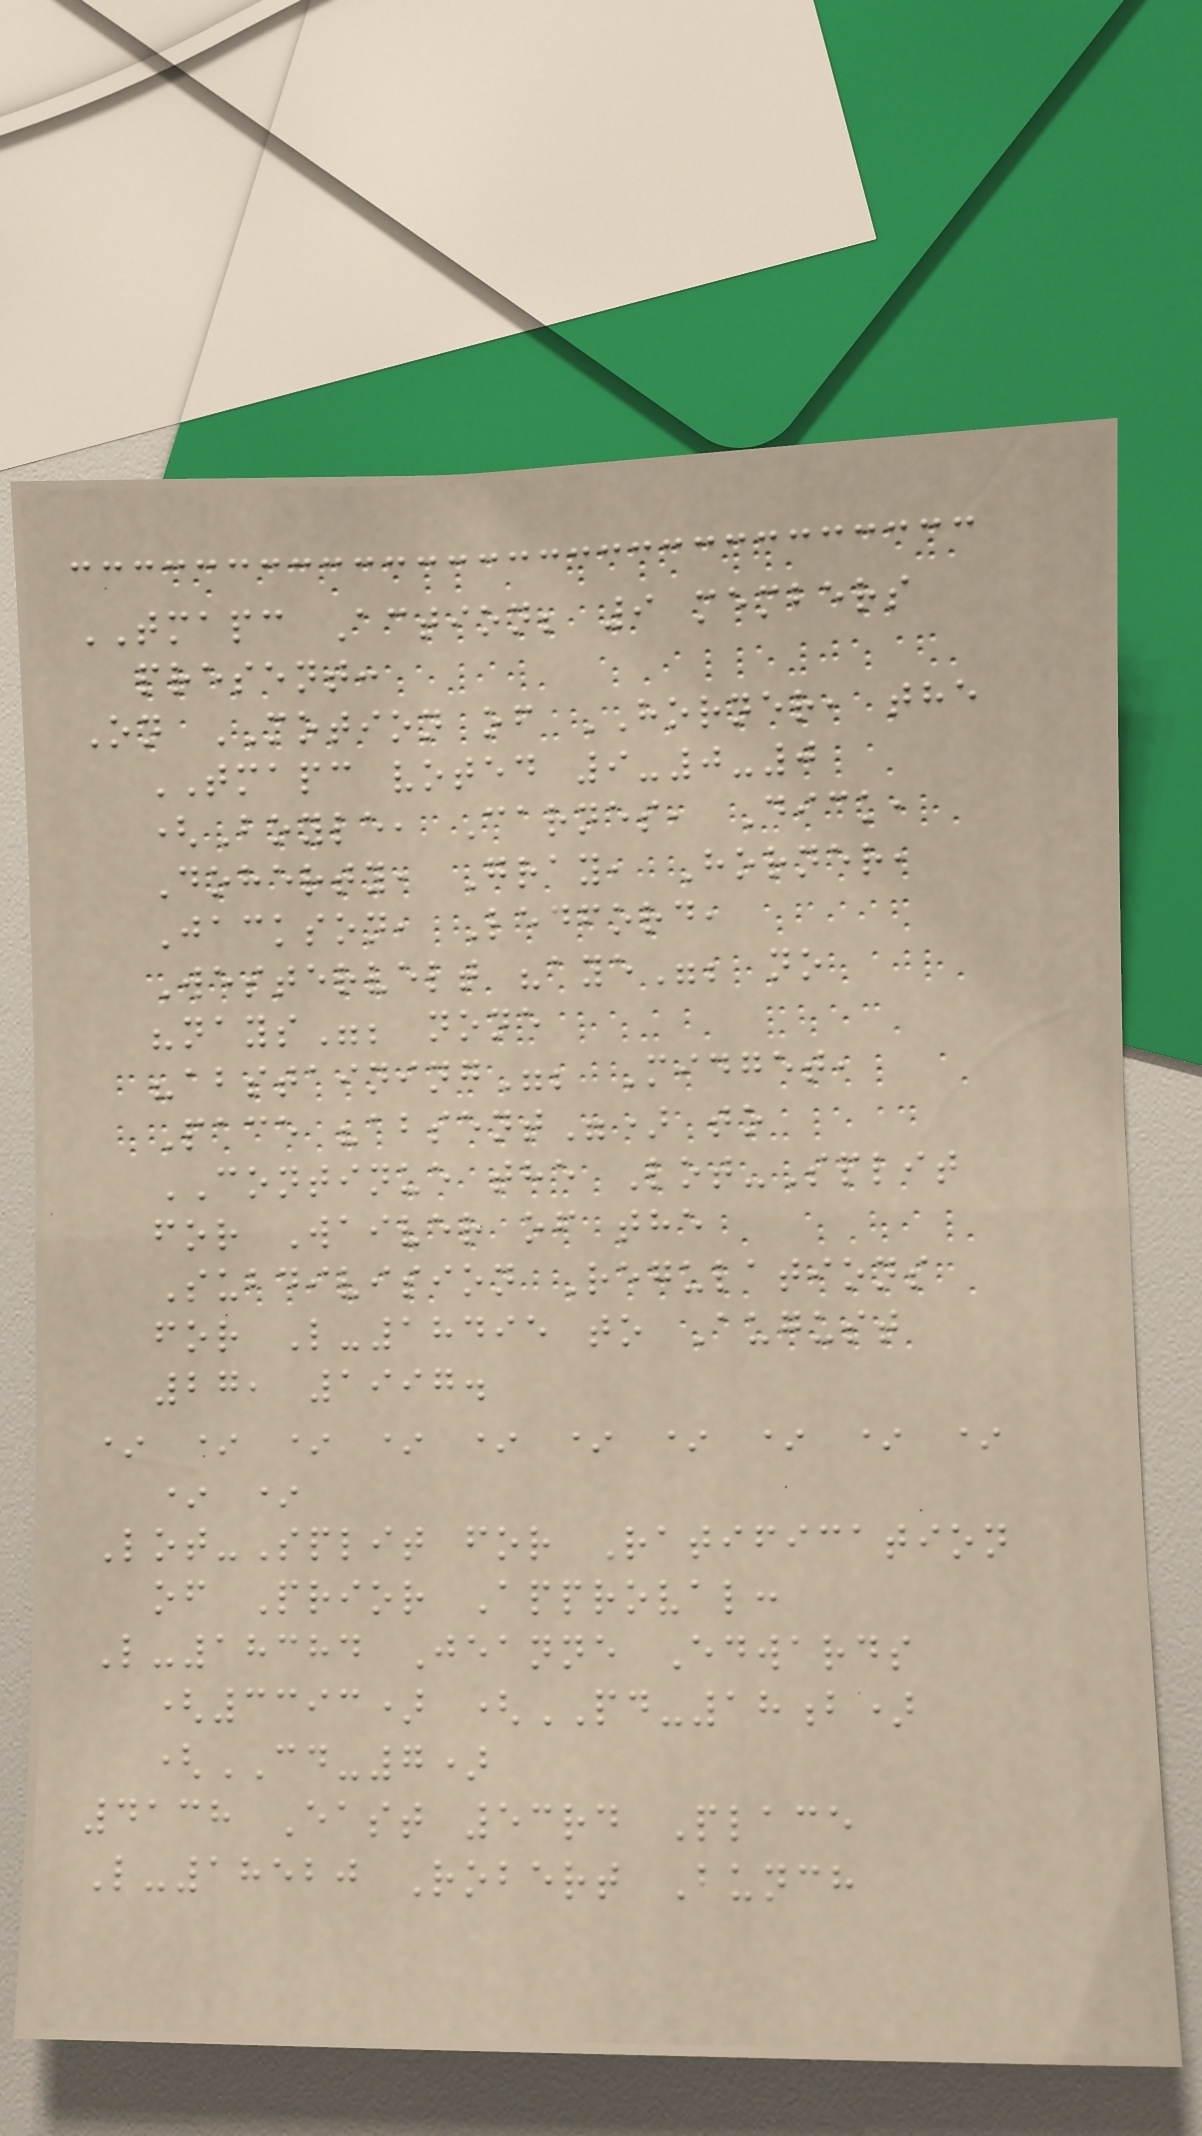TMAPC Action; 9 members
present:
On MOTION of HORNER, the
TMAPC voted 9-0-0
(Boyle, Carnes, Dick,
Doherty, Gray, Horner,
Jackson, Ledford,
Westervelt "aye"; no
"nays"; none
"abstaining"; Midget,
Pace "absent") to
CONTINUE the Lot-Split
for Waiver of the
Subdivision Regulations
for L-18495 to August
27, 1997.
* * * * * * * * * *
* *
Lot-Split for Ratification
of Prior Approval:
L-18384 Jeanne Edwards
(3393) (PD-18b)
(CD-7)
4138 East 53rd Place
L-18520 Robert Bunch
